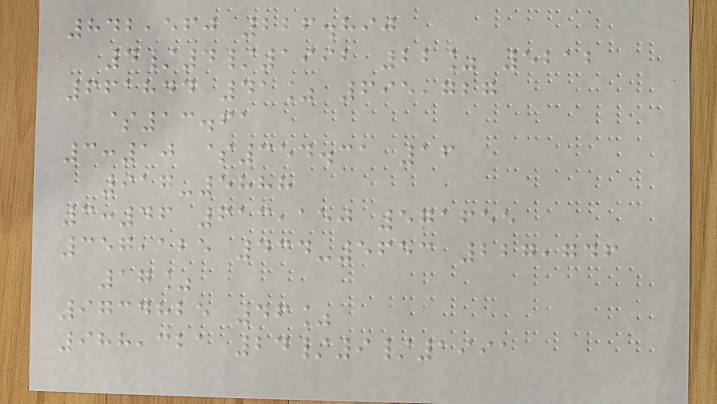842,560 226.890
4/4/1992 22% 5212
661844 41% 695,727
$13.61
3:10 $354.31 16
917-5888
3:46 613,150 571655
357,125 434-5653 227,746
17%
9734825 46%
988,321 24/9/1991
